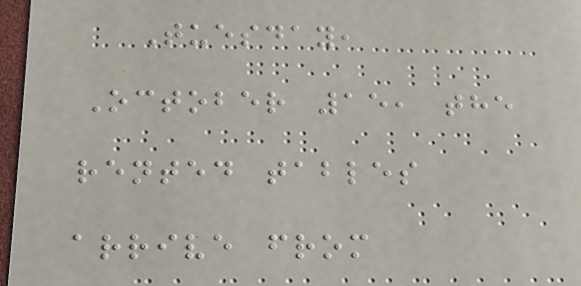Tuesday,
October 15, the
rented tables
arrive from
